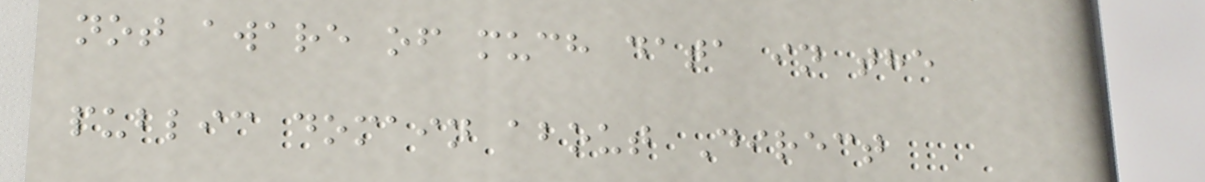not aware of much data in the
public domain about Direct
